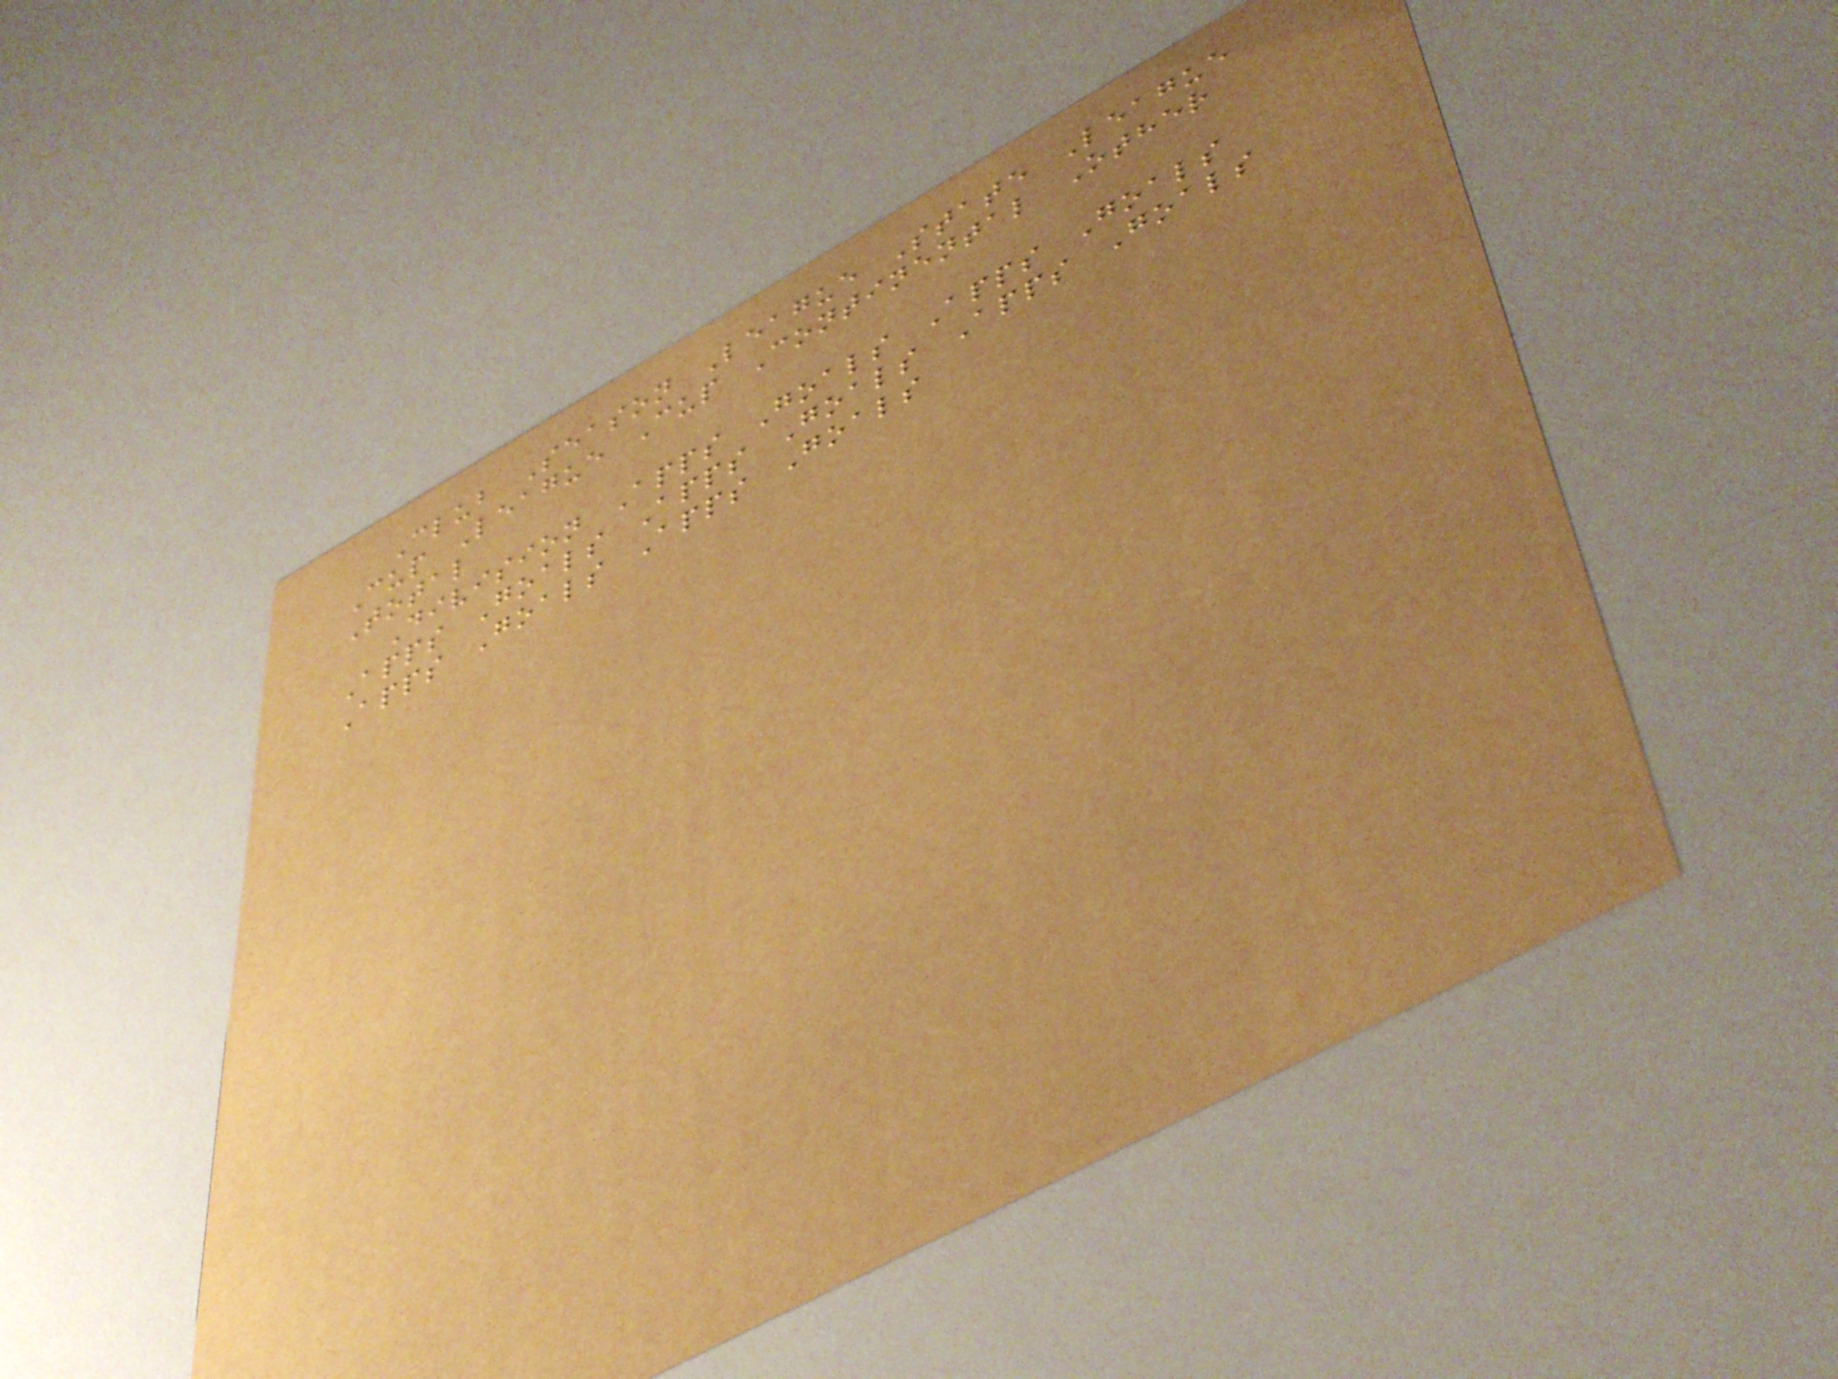Club Season League State League
Cup League Cup Continental Other
Total
Division Apps Goals Apps Goals
Apps Goals Apps Goals Apps Goals
Apps Goals Apps Goals
